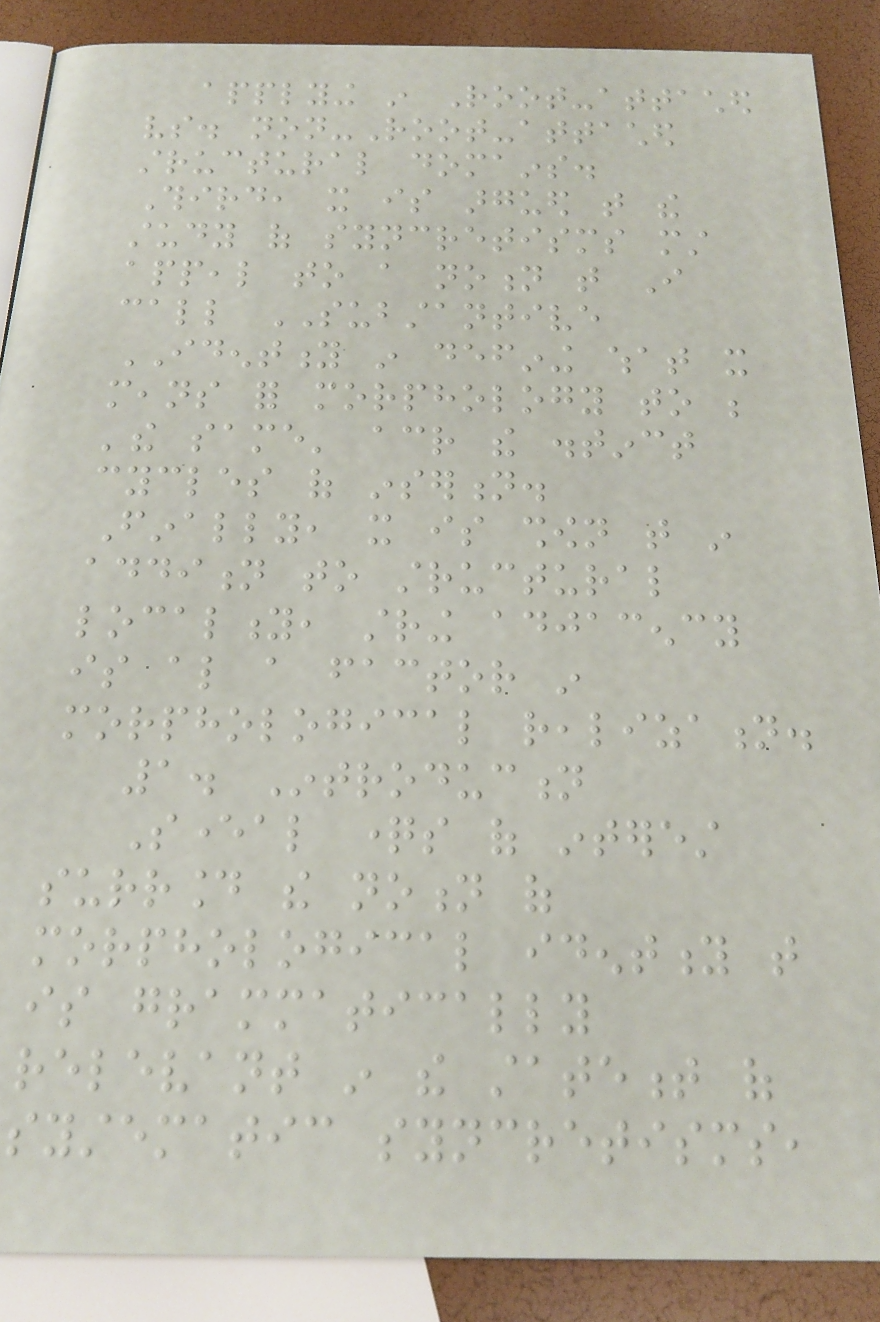applying in Root-attached
vs. non-Root-attached
structural domains.
Third, it is argued that the
study of syncretisms must
appeal to a notion that I
call SUBSTANTIVE
IDENTITY in defining what it
means for morphology to be
'the same' across the distinct
cycles of insertion.
Finally, it is shown that in
addition to structural
locality, string adjacency
is also a factor in
morphological realization.
1. Introduction
Several questions of interest
surround the notion of
morphological identity that
is grammatically
relevant in the statement of
systematic syncretisms,
